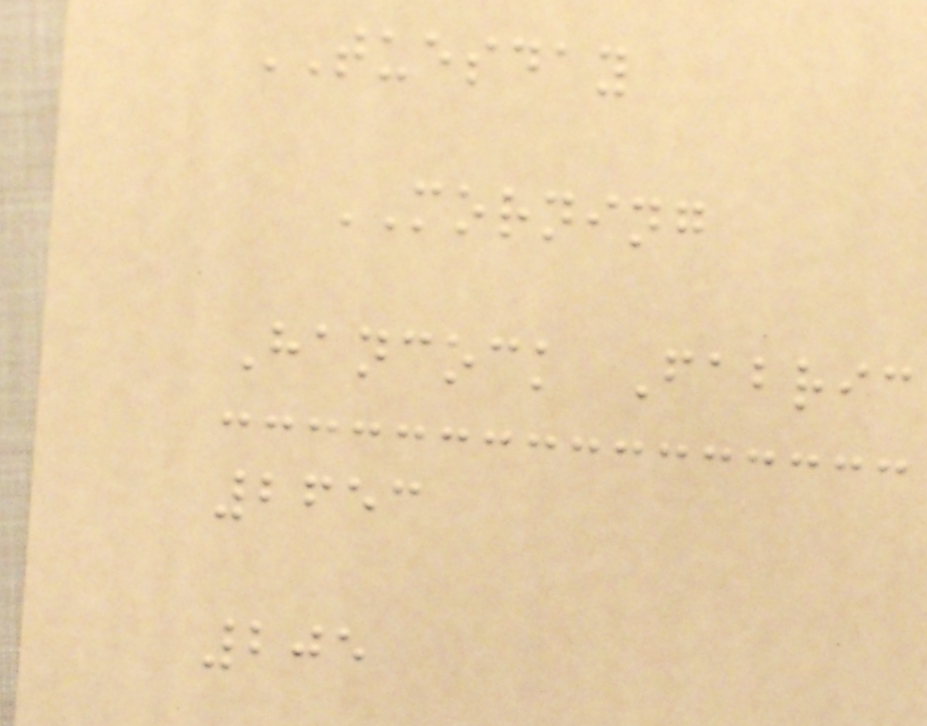TUESDAY
MORNING
Hancock Fabric
2653
205
